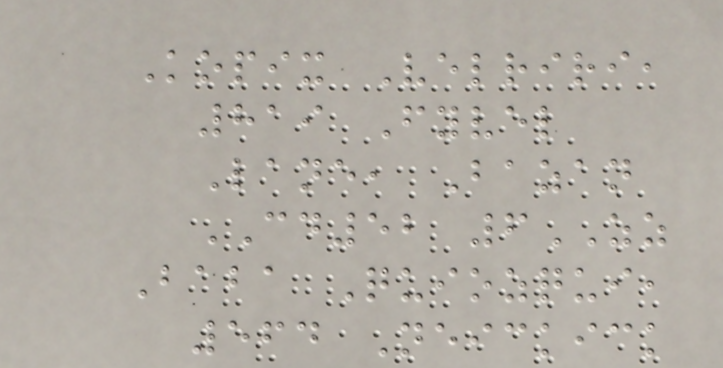Kopix Velriri,
819 Fyvel
Lane, Bazan
CD52 6ZZ
Baba Quiozqui,
564 Neickick
